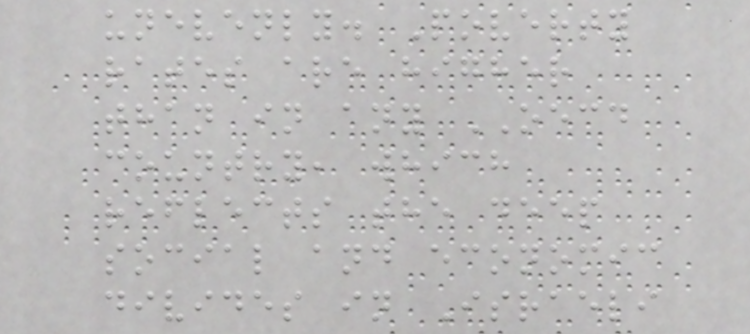unevenly. Poverty
rates are higher
than in any OECD
country, which
reflects the deep
social and economic
divides in Israeli
